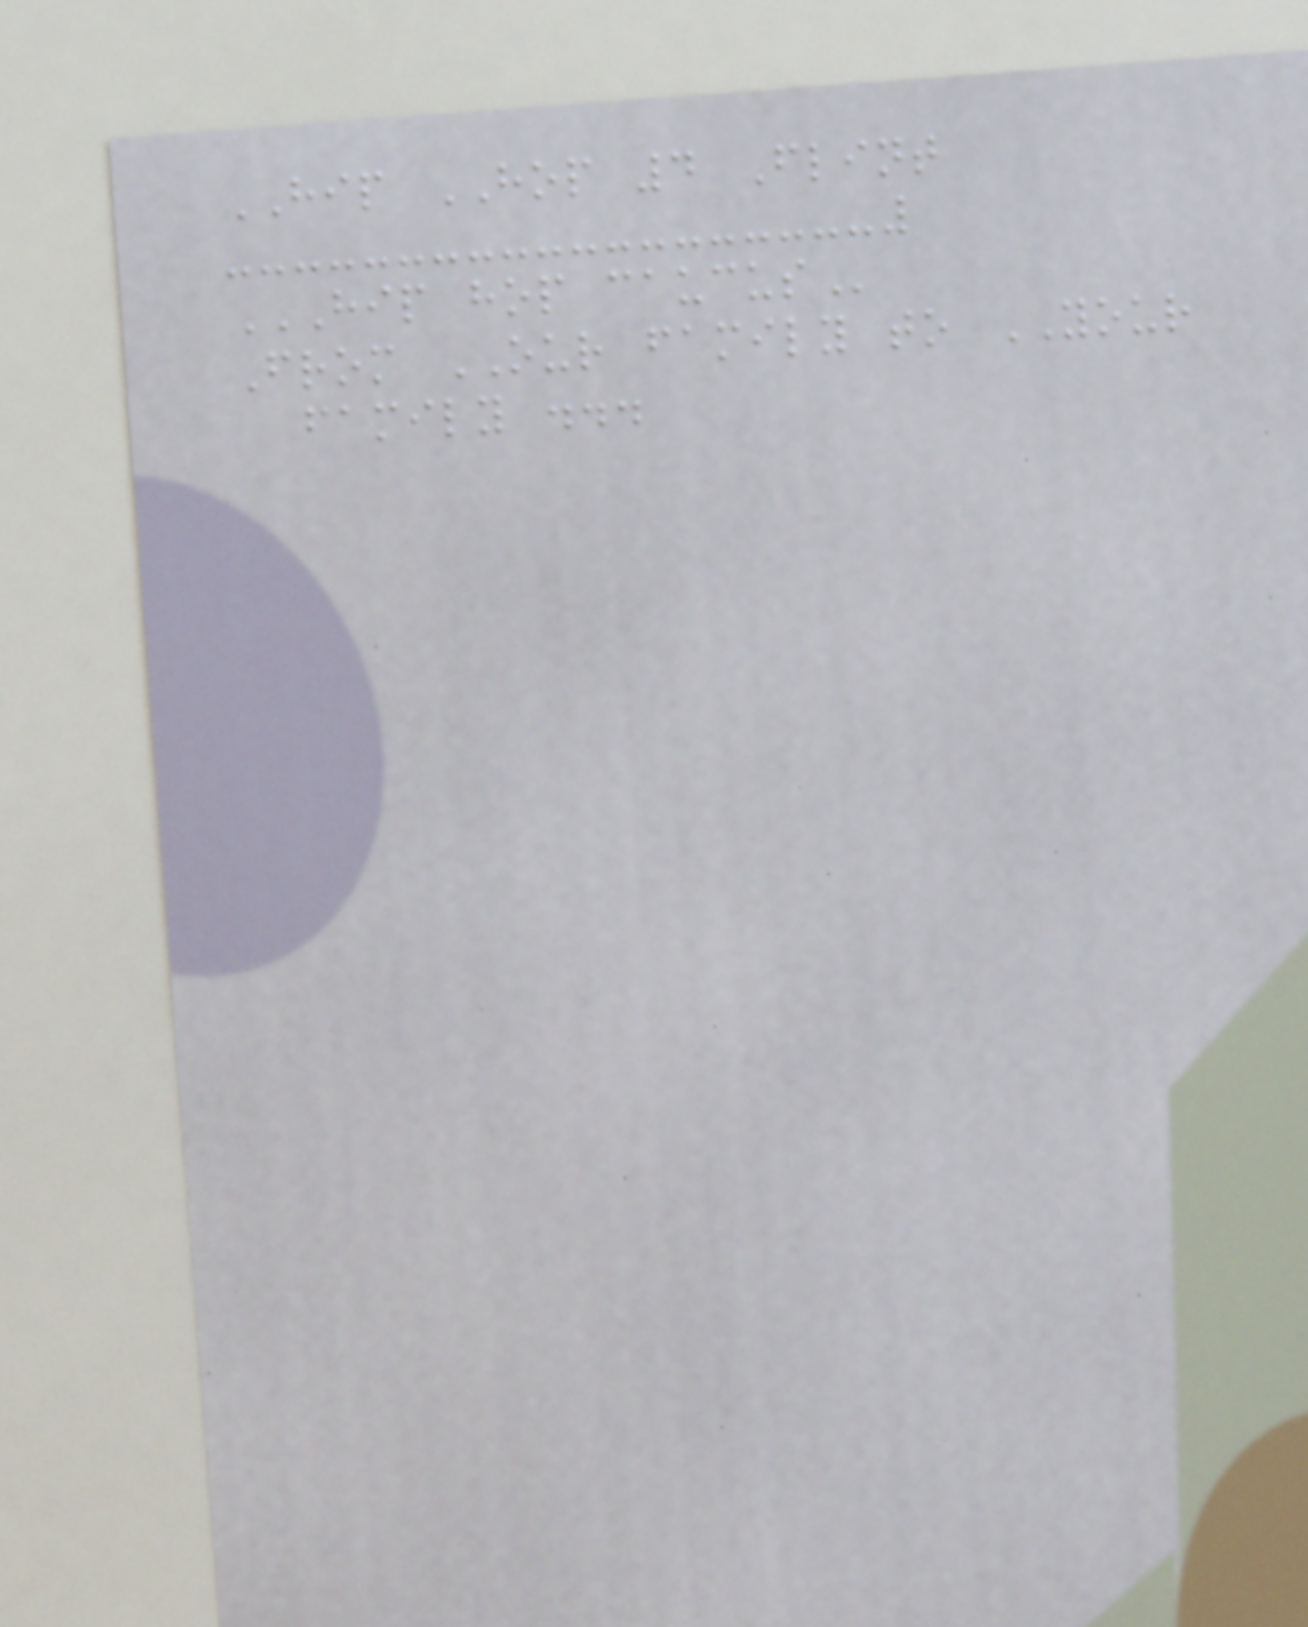HIP HOP 4 Flint
HIP HOP CAUCUS
From OUR family to YOUR
family ...
